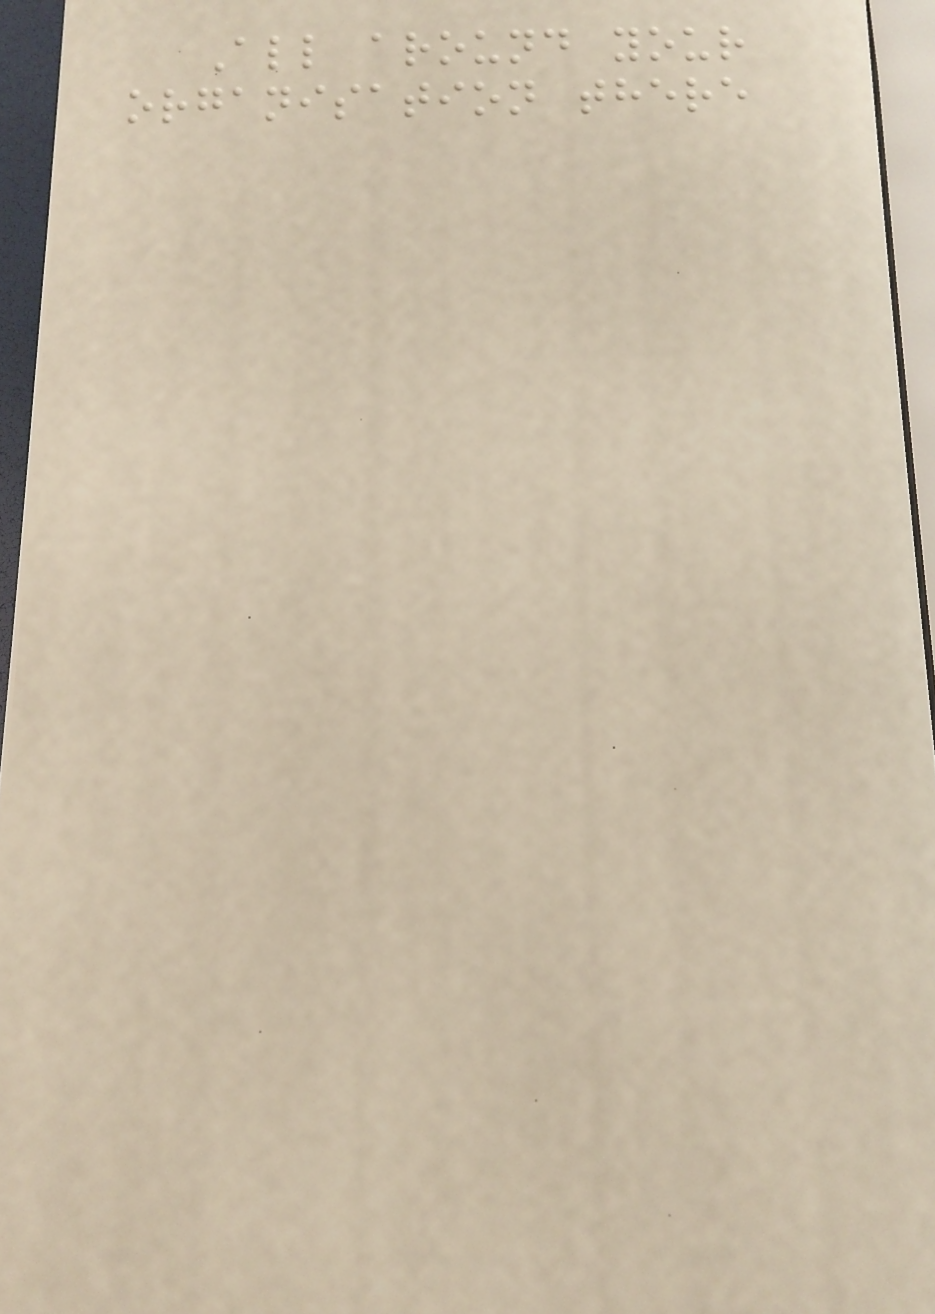All around your
organisation there
